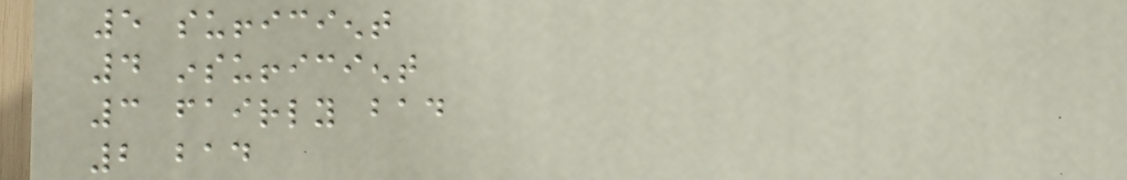5 sufficient
4 insufficient
3 fairly bad
2 bad
